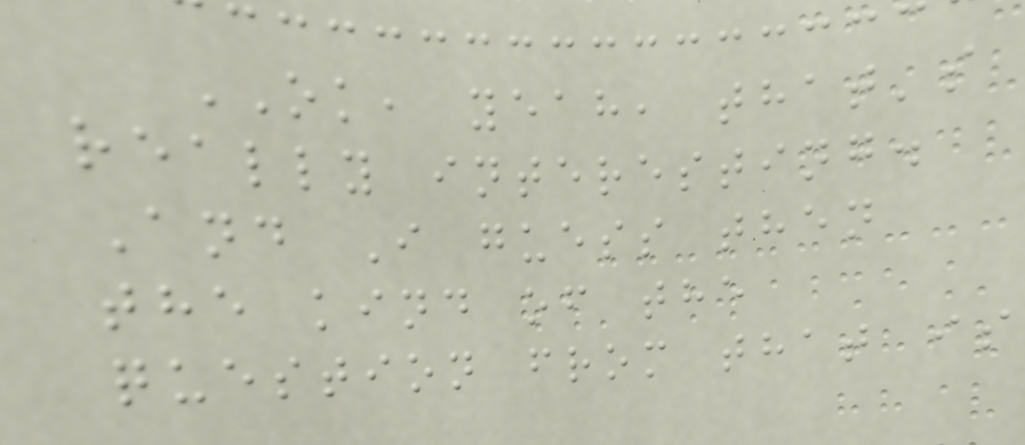OK, yeah, that's
really interesting.
And I guess then
the kind of the
question from that is
